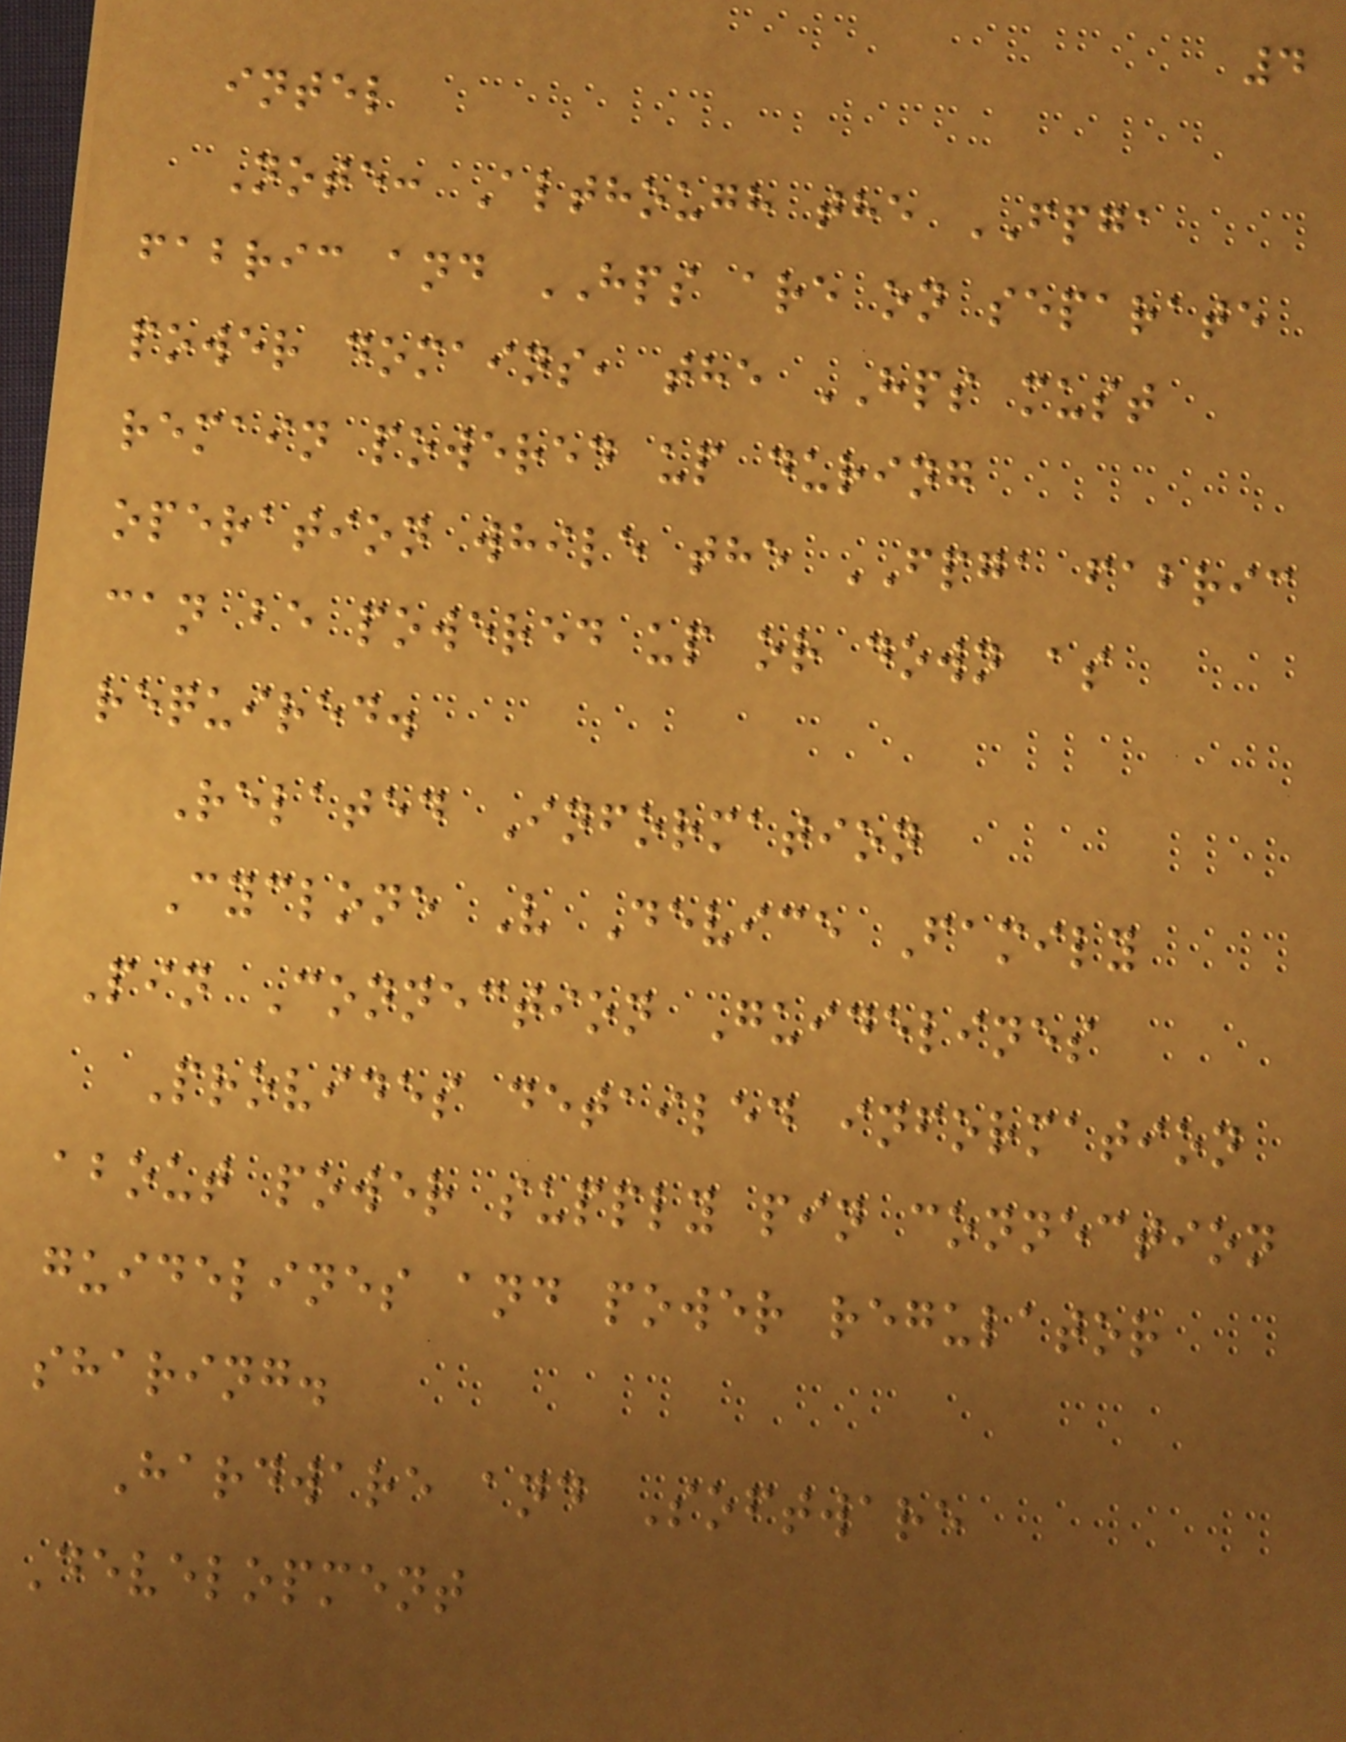4
intel
Note: Although the FPGA
fabric and HPS are on separate
power domains, the HPS must
remain powered up during
operation while the FPGA fabric
can be powered up or down as
required.
Related Information
Cyclone V Device Family
Pin Connection Guidelines
Provides detailed information
about power supply pin connection
guidelines and power regulator
sharing.
Hardware and Software
Development
